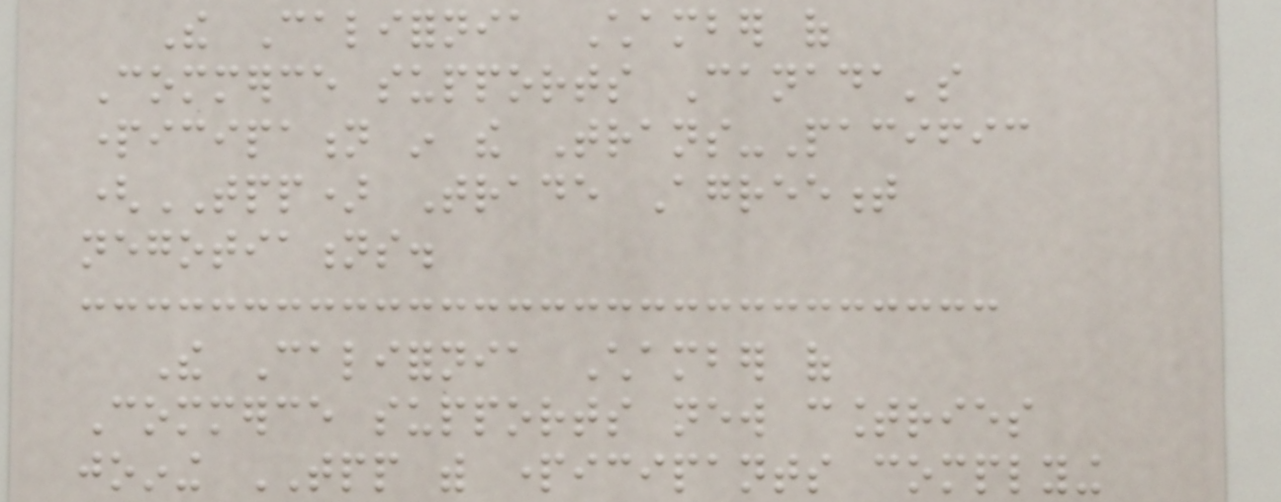The California Chamber of
Commerce supports Canada's
participation in the Trans-Pacific
(TPP) Trade Agreement
negotiations.
The California Chamber of
Commerce supports new countries
joining TPP with participants complying
